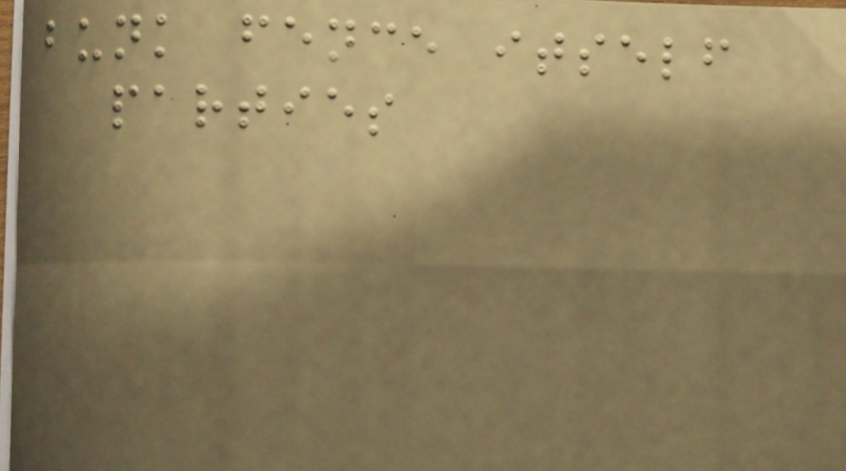bunk fence itself
parties
